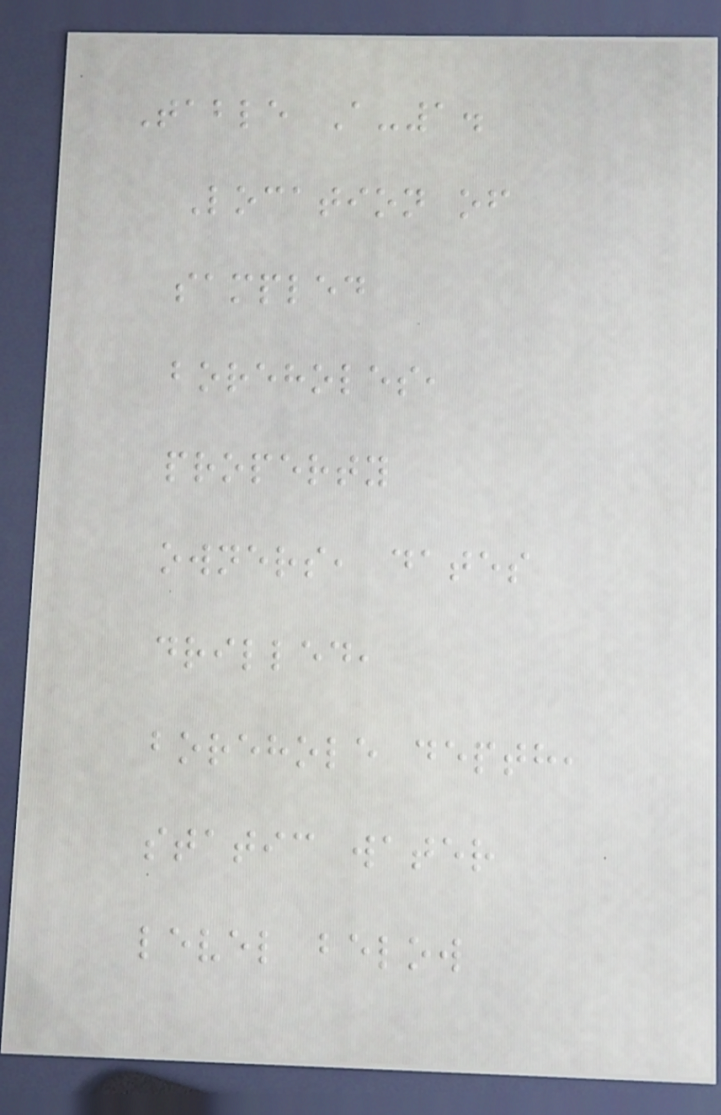Table A-1.
Location of
sampled
boreholes,
property
owners, dates
drilled,
borehole depth,
static water
level below
